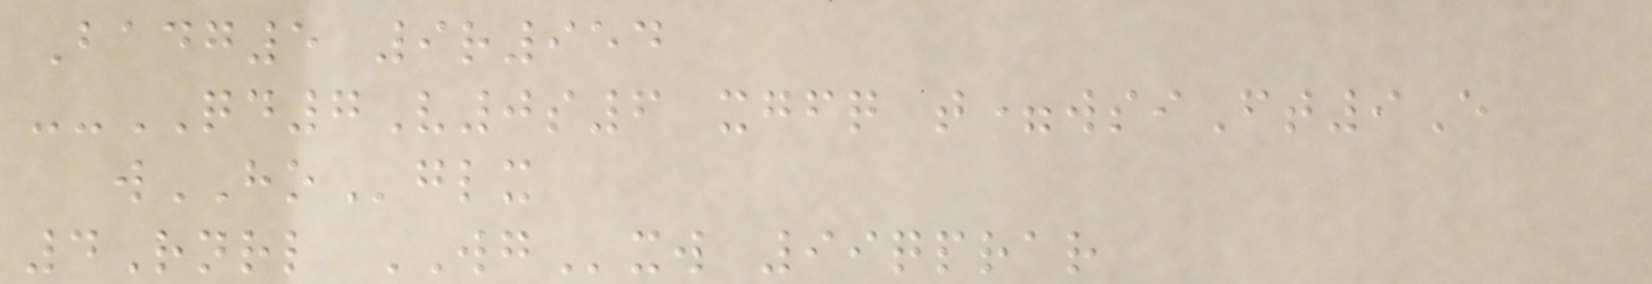Badg5 9r954
--QD7V0s6 xgfq t=wsiFt9E
wHOglx
4Rnrl WGxw 99qprar
